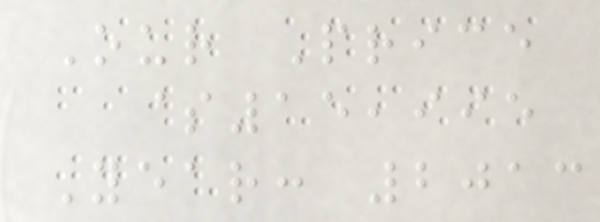Our Price
$15,995
Year: 2013
